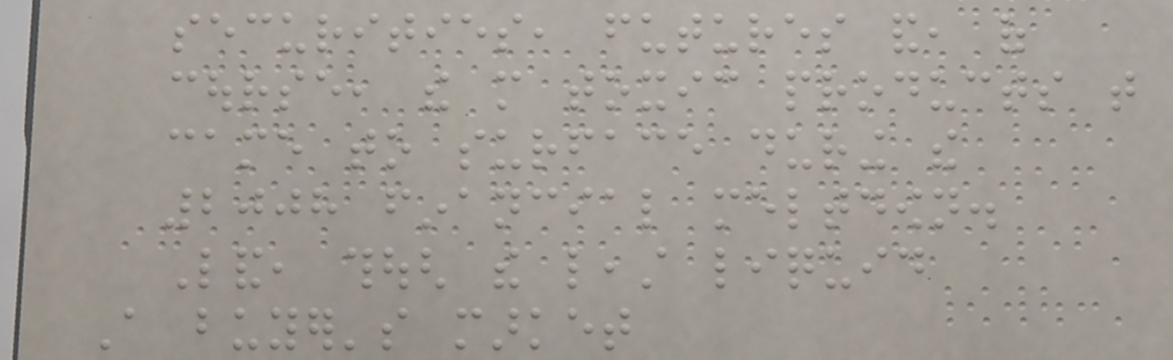securities, futures and, of
course, the more toxic products that
came to surface during the
2008 financial meltdown.
Land, though the least liquid
A buyer's market
